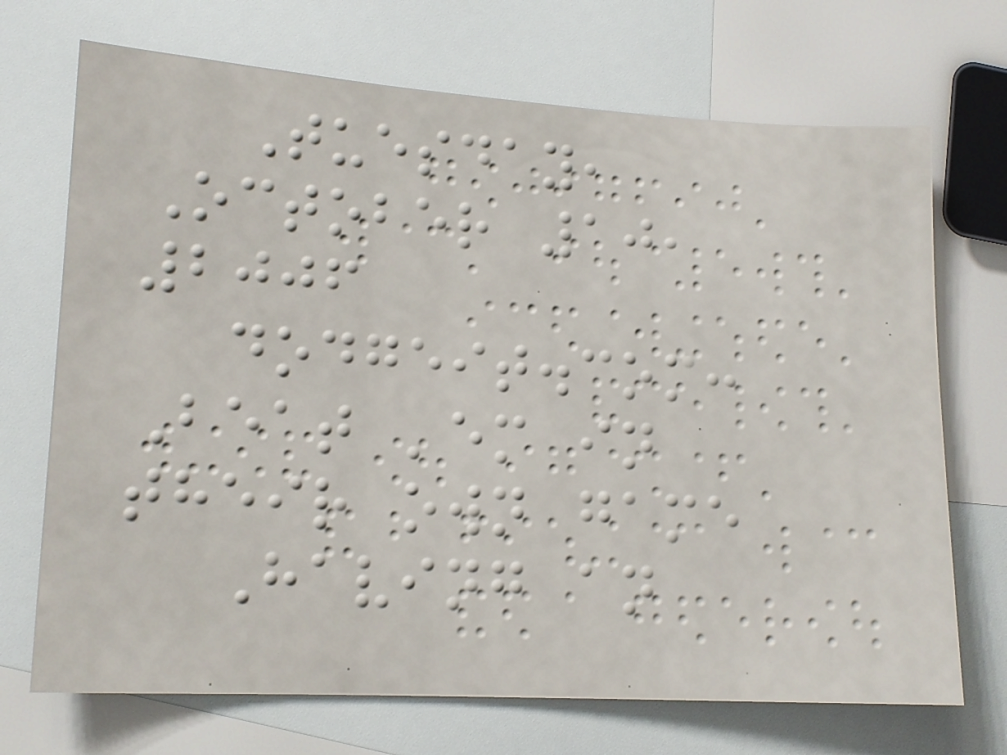Tuesday,
October 10,
2006
dodgeit.com:
Beat 'em in
their own game
Having an
